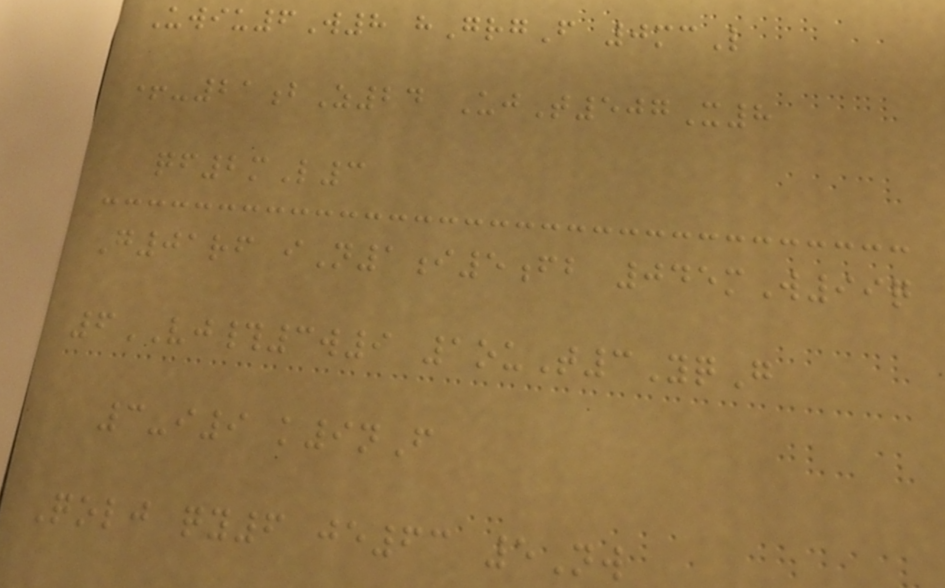Uwiu6W8 hGrgF 0mcL
+-21bZ24 UjT507X8
qf2mL3
G01rf iN1i5fb 045mW99q
6VJ#3w9 1ouT3YqG
3-i9 k9nF
Qolj qy6 je63 5Nw
